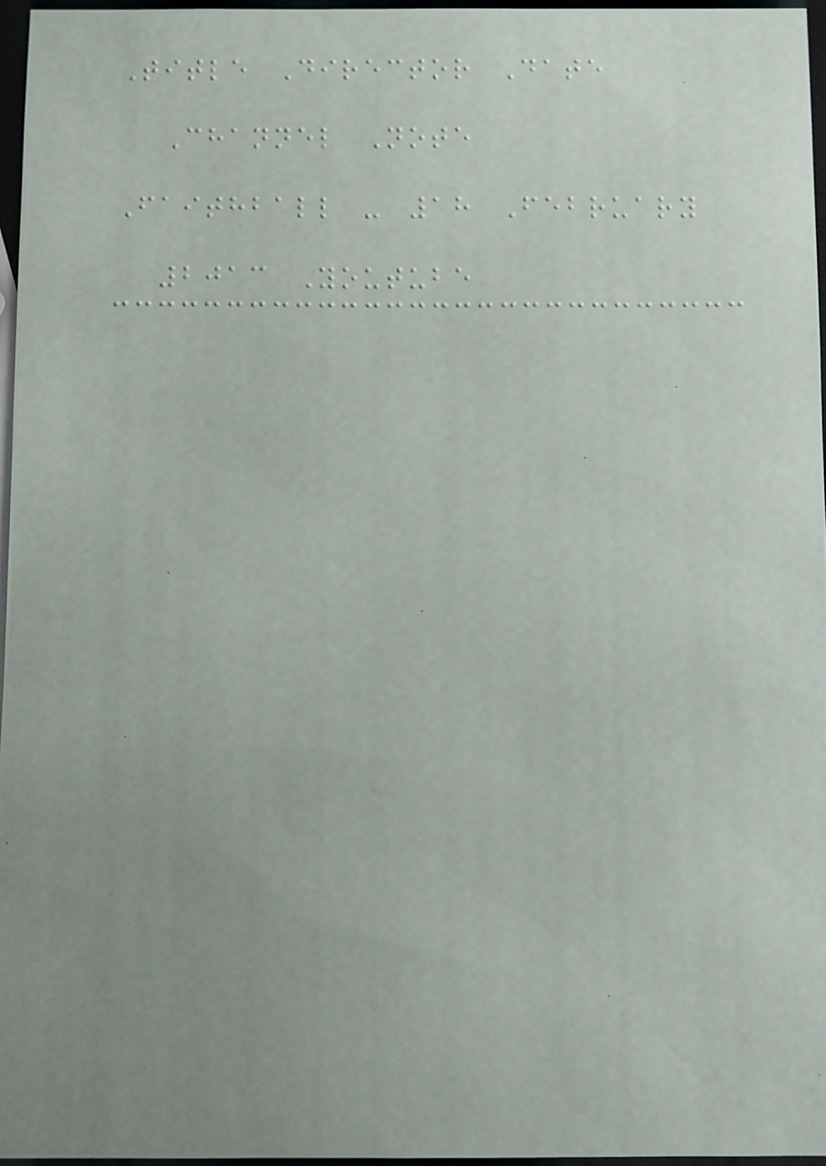Title Director Date
Channel Note
Faithball - 18 February
2013 Youtube
